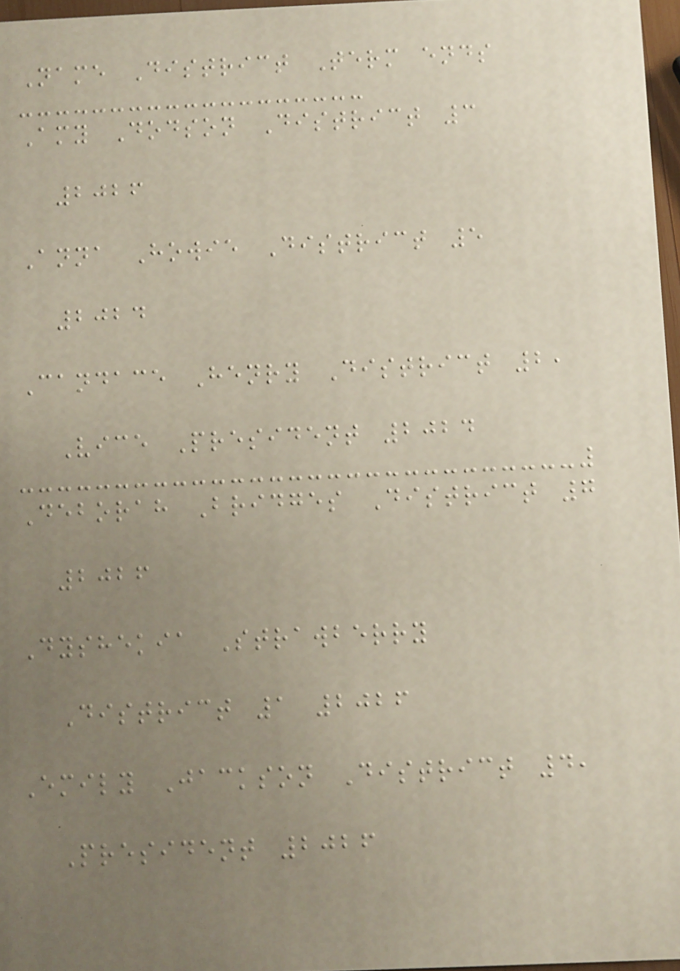Name District Term ends
Amy Dodson District 3
2026
Anna Howie District 5
2024
Candace Henry District 2,
Vice President 2024
Deborah Bridges District 7
2026
Dyshekia Strawberry
District 1 2026
Emily Jackson District 4,
President 2026
